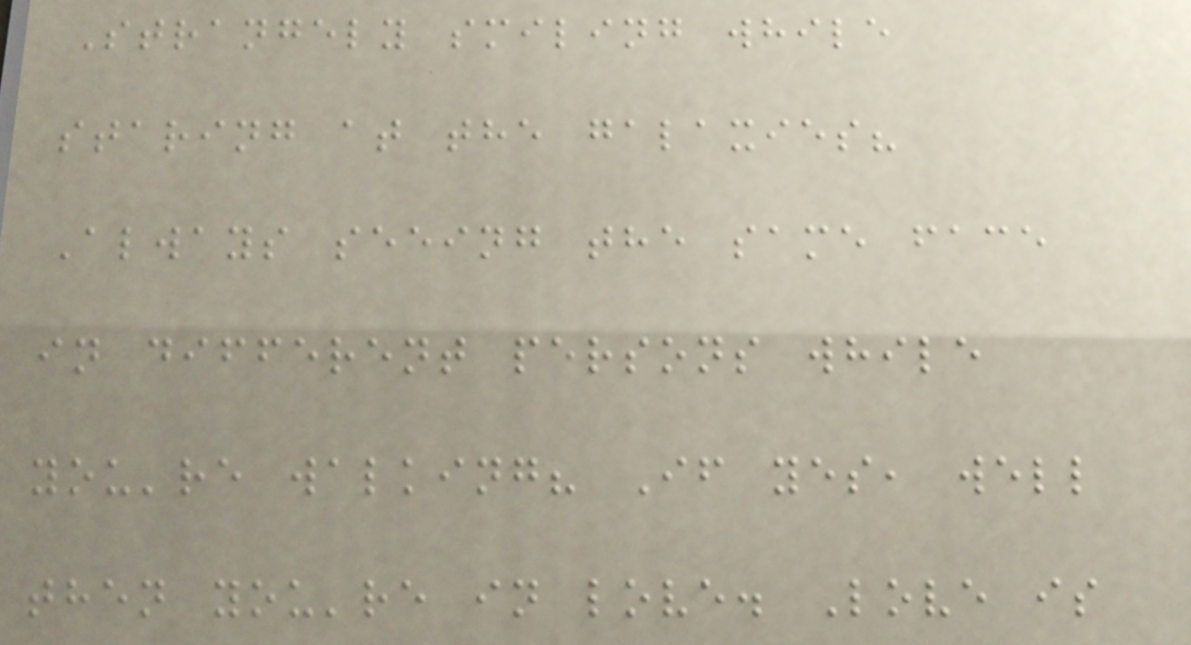Strangely smiling while
staring at the galaxies?
Always seeing the same face
in different persons while
you're walking? If yes, well
then you're in love. Love is
